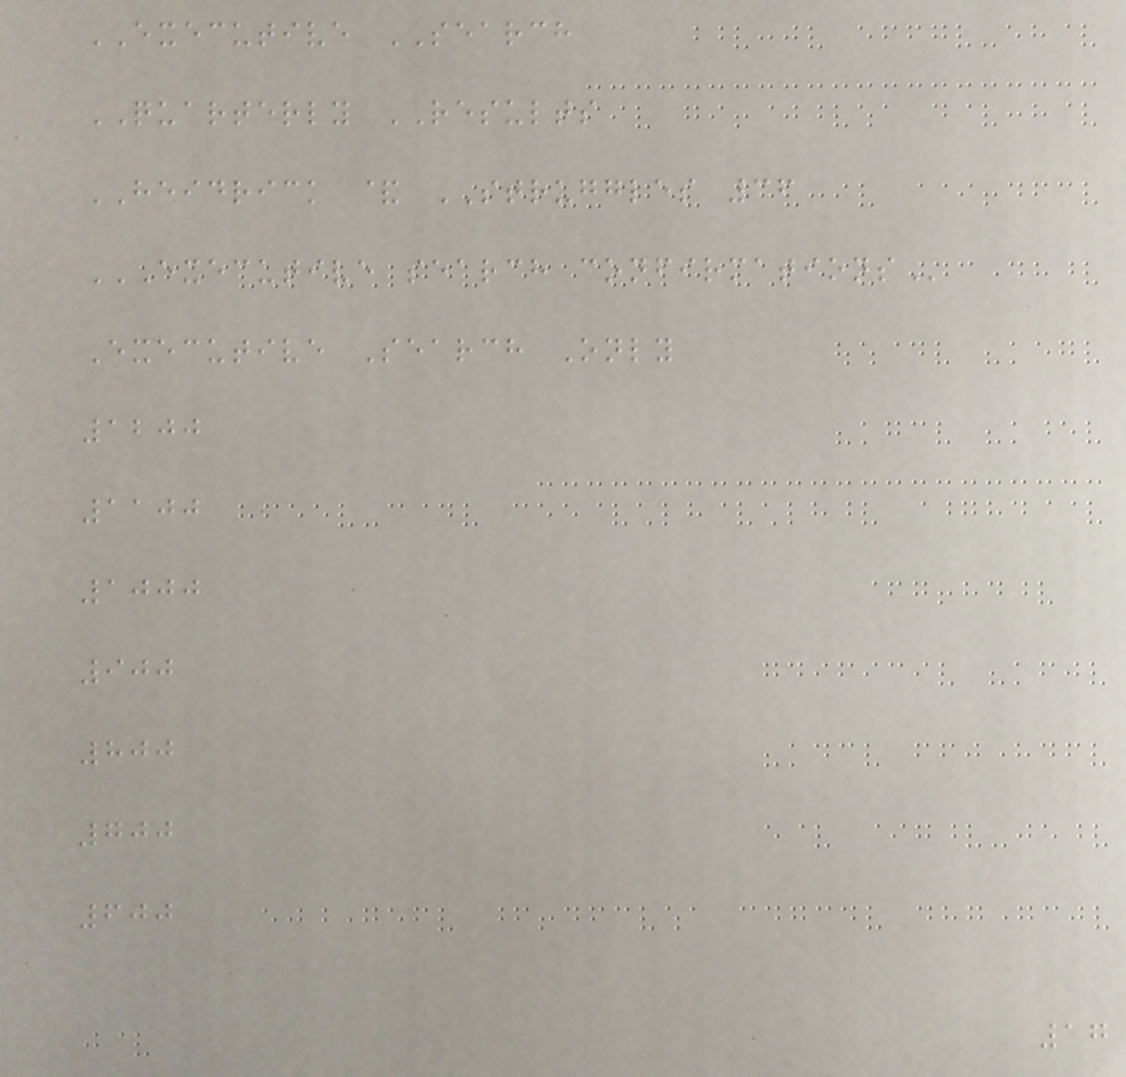EXECUTIVE SEARCH
QUARTERLY RESULTS
HEIDRICK & STRUGGLES 36
EXECUTIVE SEARCH CONFIRMATIONS
Executive Search Only
1200
1100
1000
900
800
700
600
17
